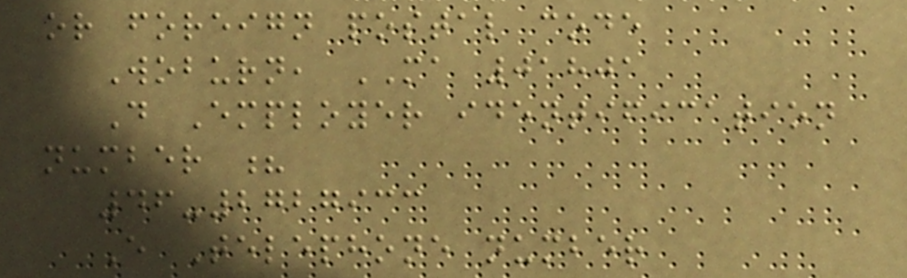or foreign postal code
Woburn, MA 01801
D Employer identification
number ?
46-2727933
E Telephone number
